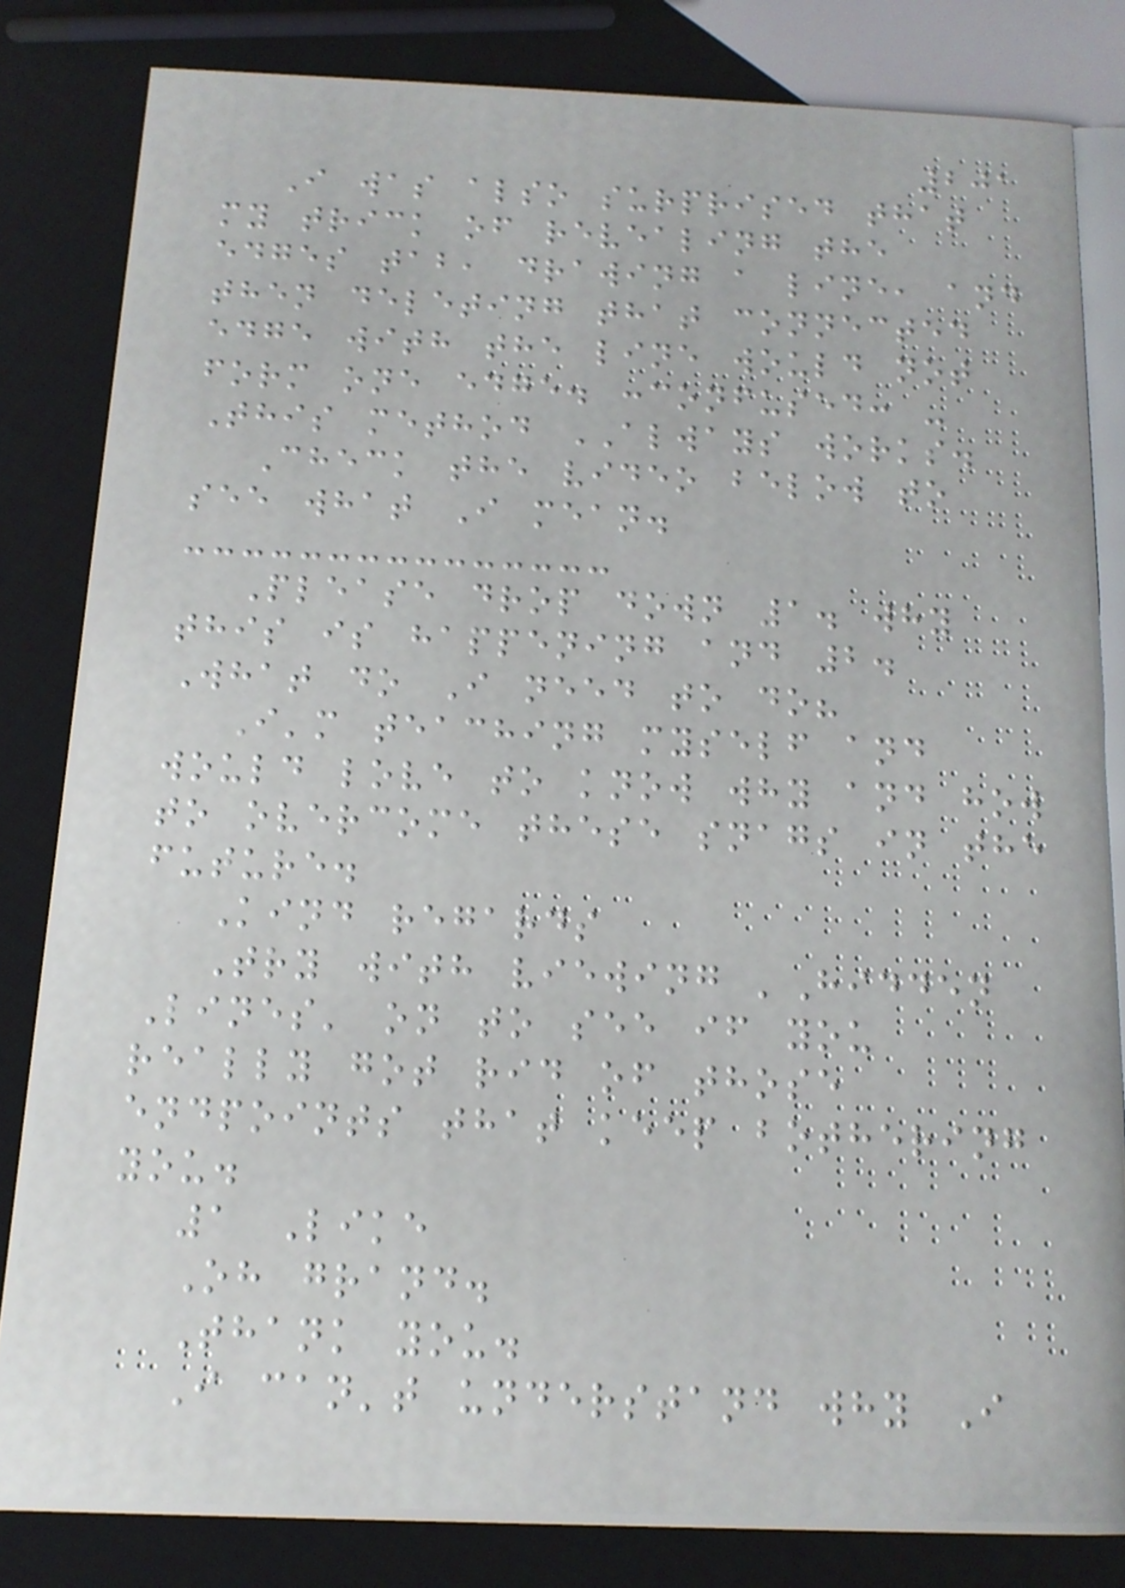201
I was also surprised that
my trick of revealing the
edges tab, drawing a line, and
then deleting that connected
edge with the line would not
form one edge. :confused: -
This method ALWAYS works.
Check the video below to
see what I mean.
Please drop down 1. why
this is happening and 2.
What do I need to do?
I'm teaching myself and
would love to know why and how
to overcome these snags in the
future.
Kind regards
Try with viewing 'Hidden
Lines' on to see if you
really got rid of those
endpoints that keep bothering
you.
1 Like
Oh grand.
Thank you.
I can't understand why I
